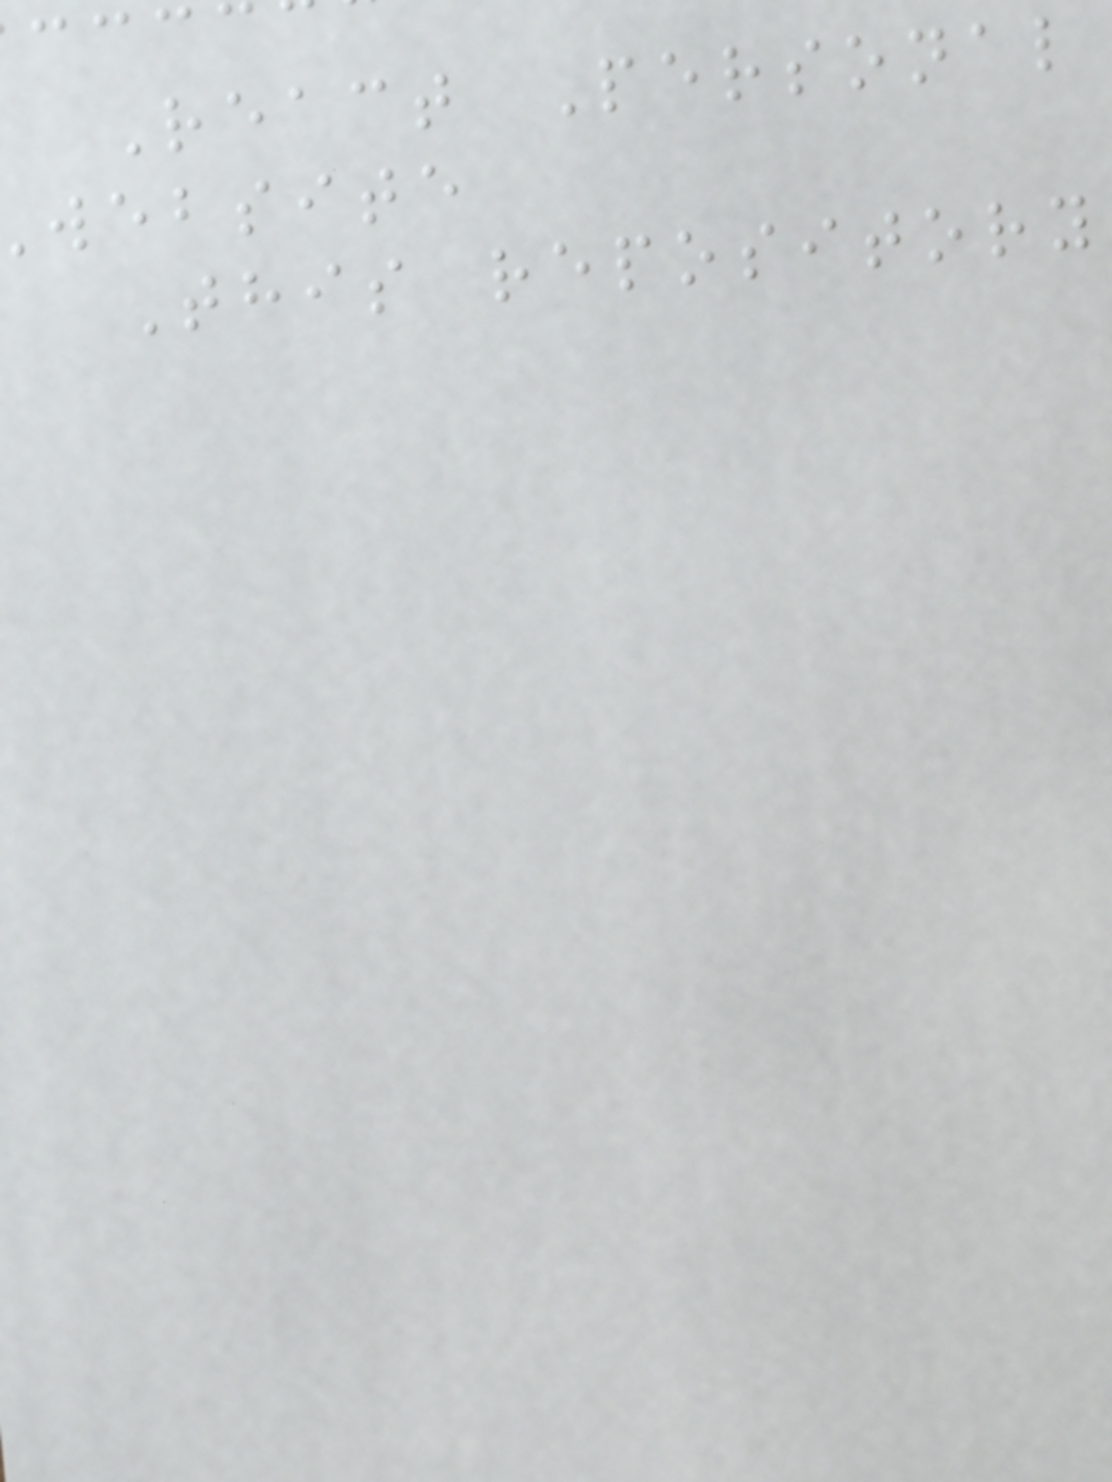React Personal
website
This repository
